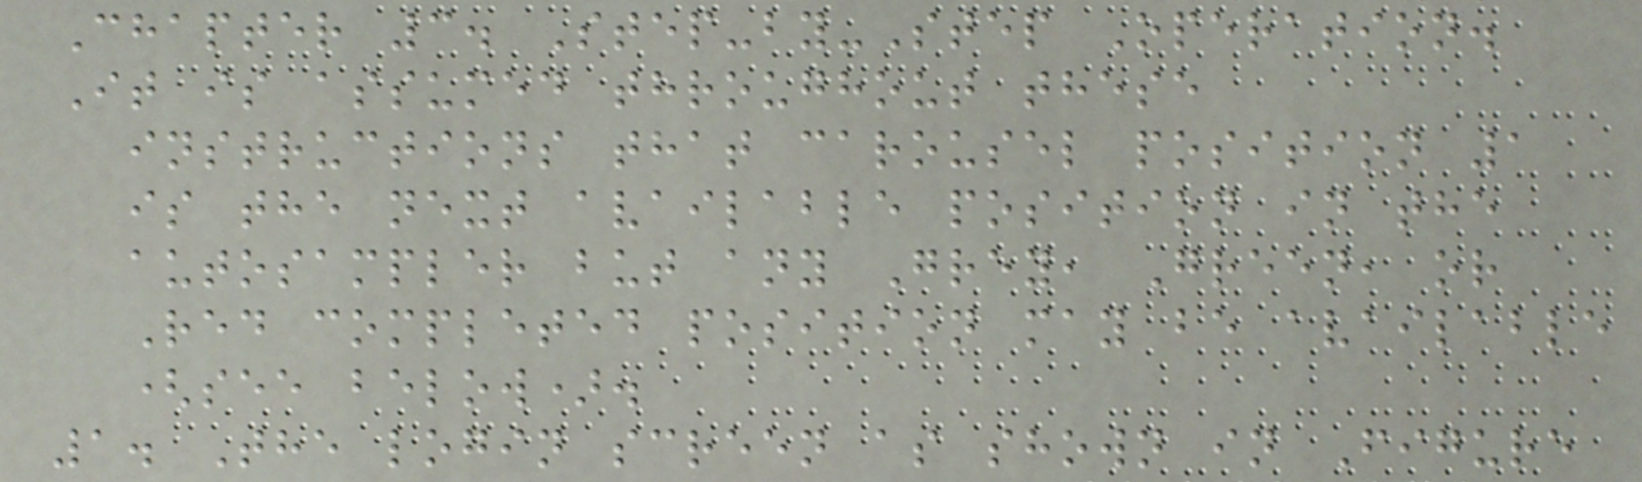Chapter 3. Step-by-Step Operation.
It is assumed throughout these
instructions that carousel position 1
is the next available position in the
autosampler but any Grey, Green, or
Red completed position may be available
(see below).
1. The login screen as shown in Figure
